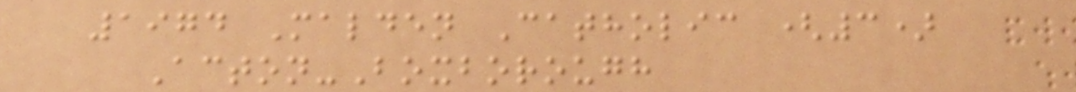1974 Malden Catholic (3)
Acton-Boxborough
